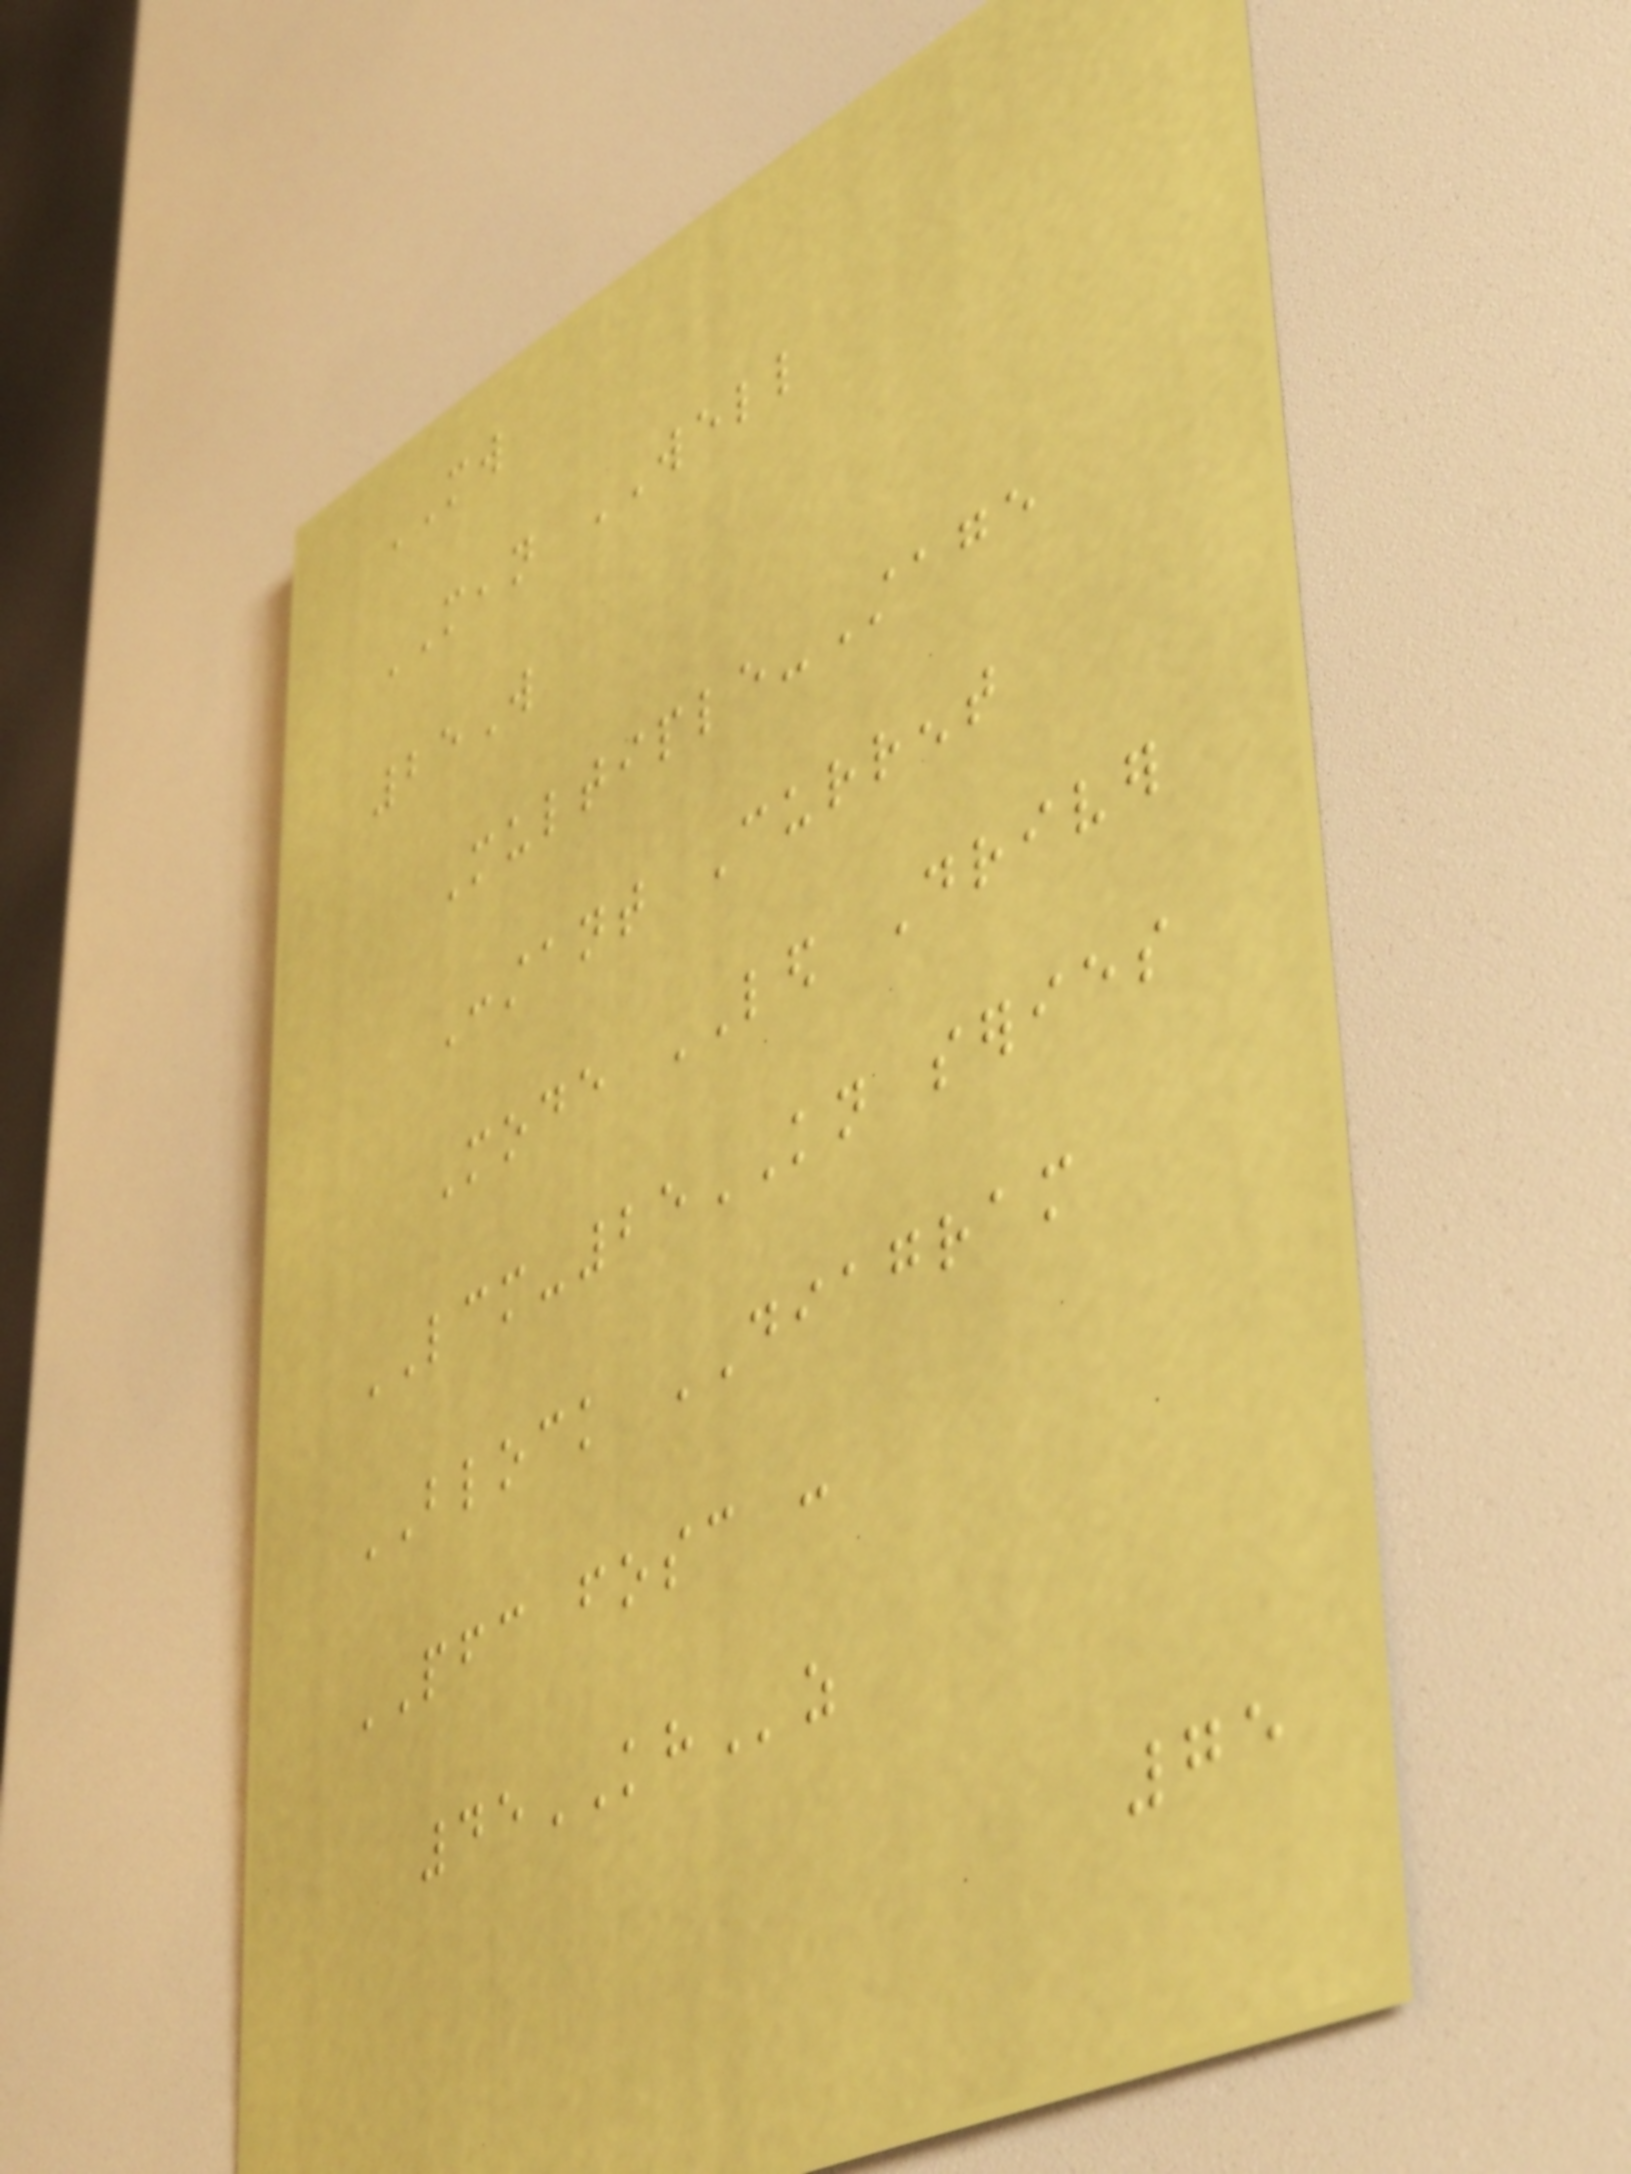MW
MEAN WELL
25W
Multiple-Stage
Constant Current
Mode LED Driver
LCM-25KN series
BLOCK DIAGRAM
PFC fosc :
45KHz
75
